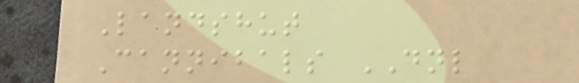Landshut
Cannibals DNL
